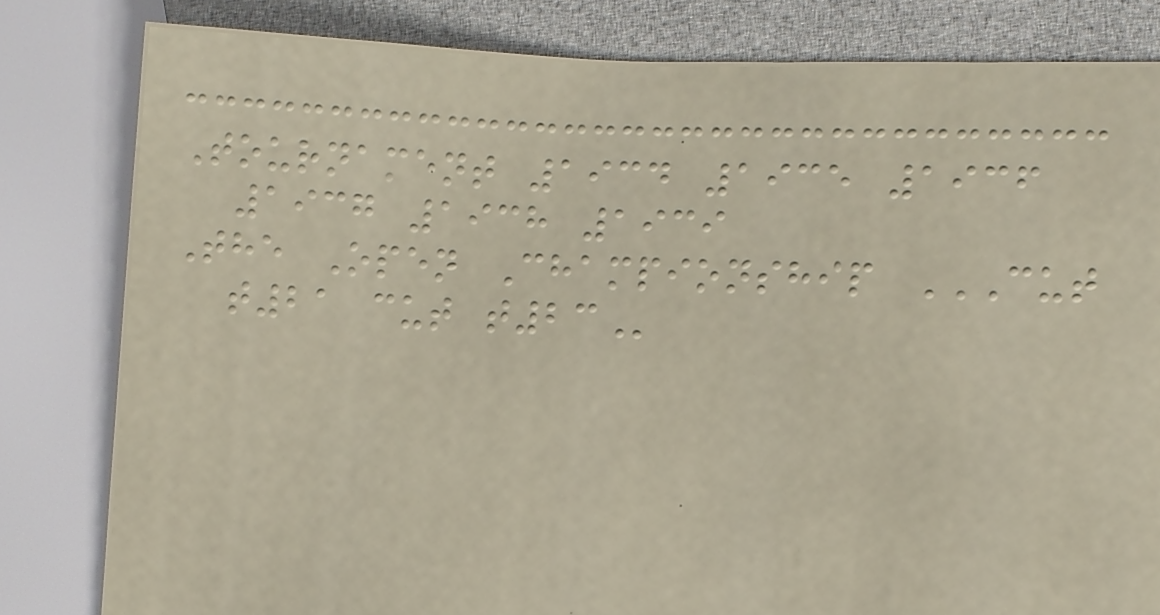Tournament 1934 1935 1936
1937 1938 1939
The Open Championship CUT
T21 CUT T23
